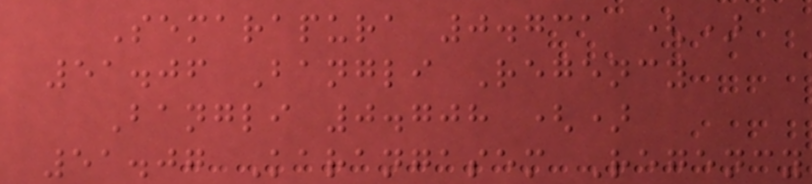Semarapura 0.731 ()
51.06 Bangli Regency
Bangli 0.708 ()
51.07 Karangasem Regency
